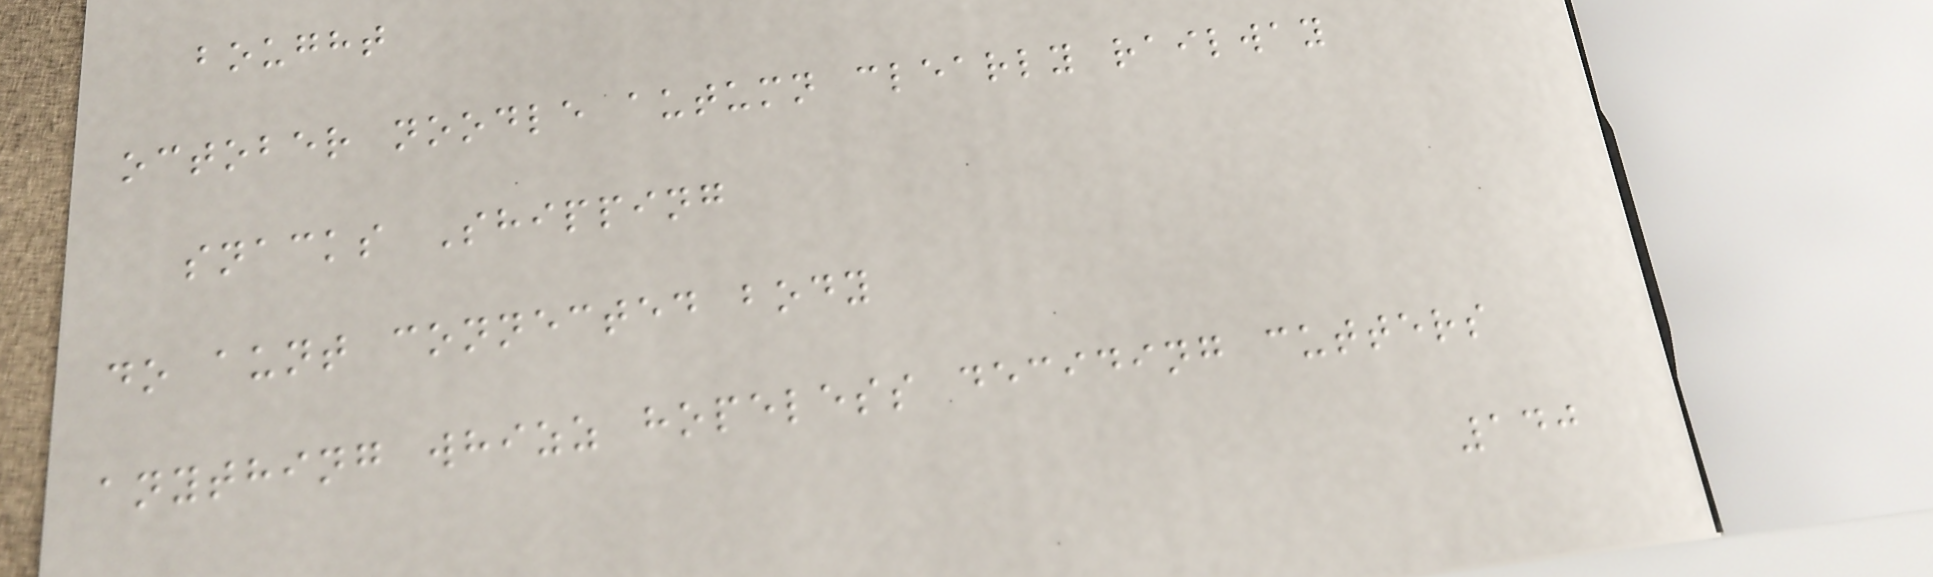bought
october noodle autumn clearly railway
snacks Shipping
do aunt connected body
anything whizz hopeless deciding cutters
140
